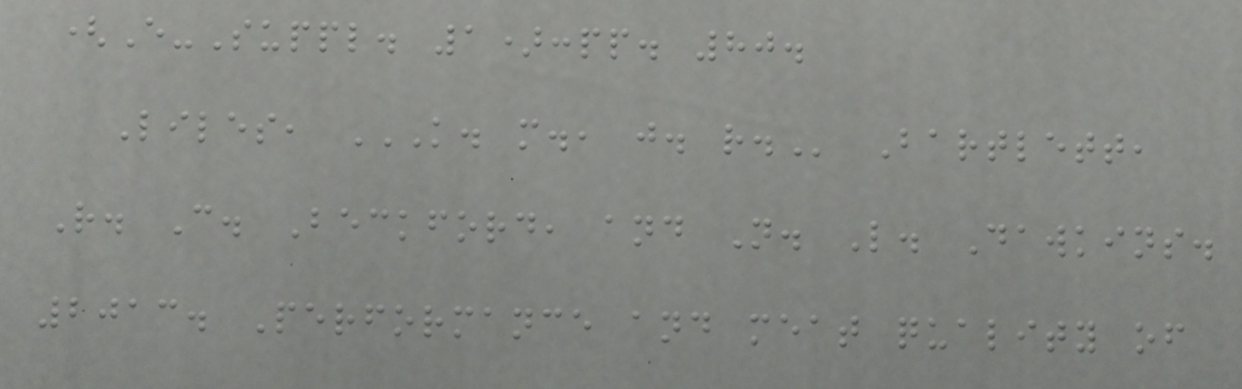(E-Suppl. 1):pp. 80.
Liles, K. M., J. R. Bartlett,
R. C. Beckford, and N. L. Dawkins.
2013. Performance and meat quality of
